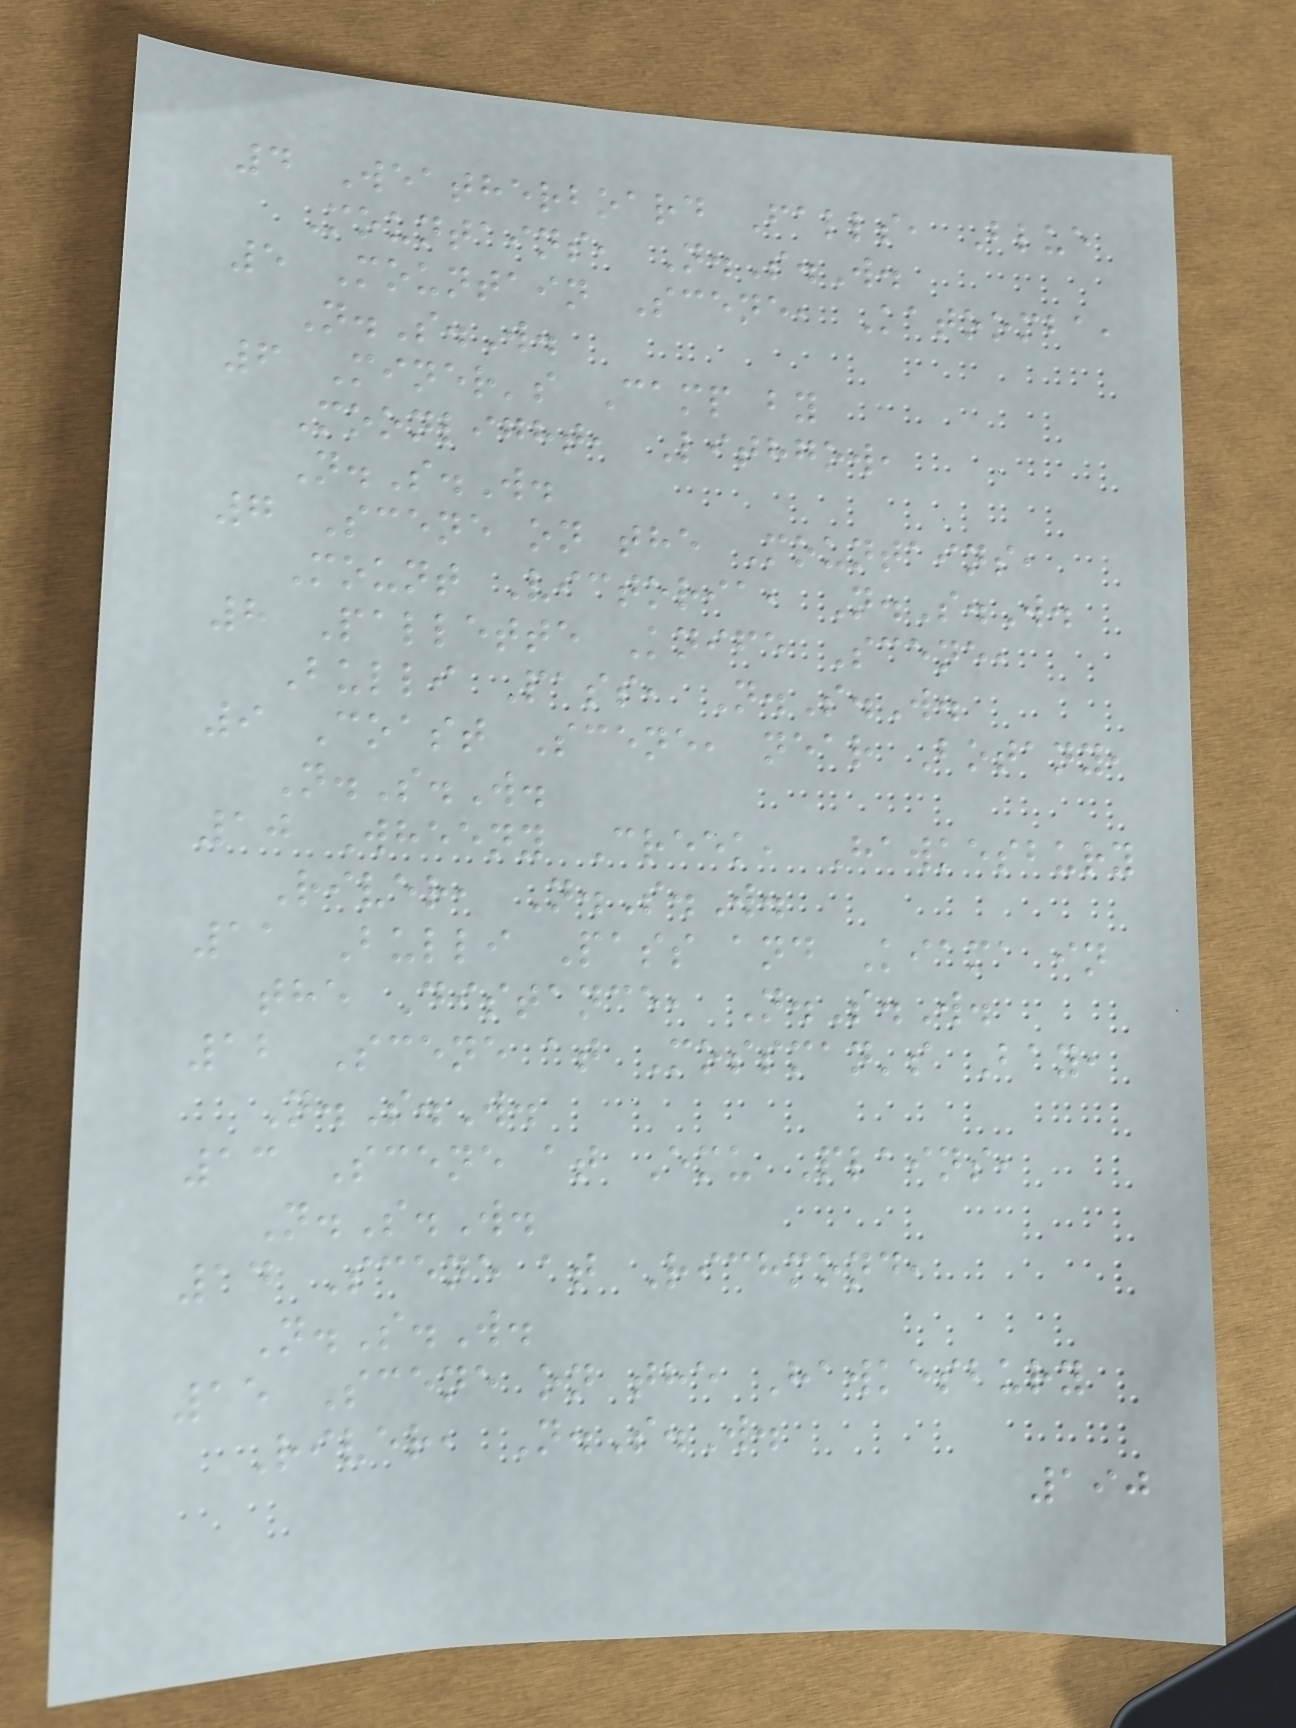4 Weatherboard Falls, Blue
Mountains, N.S.W.
5 Mountain Scene, Katoomba,
N.S.W.
6 Miner's Camp by
Moonlight, Lithgow,
N.S.W.
7 Scene on the Mountains,
Mount Victoria, N.S.W.
8 Pallette Knife Scene,
Bulli Pass, N.S.W.
9 Coast Scene, near Botany,
N.S.W.
10 Wheeny Creek, Hawkesbury
River, N.S.W.
11 Bulli Pass and Kiama in
the Distance, N.S.W.
12 Scene at Mossman's Bay,
N.S.W.
13 Scene at Emu Plains,
N.S.W.
14 Scene at Richmond,
N.S.W.
15 Scene on the Hawkesbury
River, N.S.W.
190
